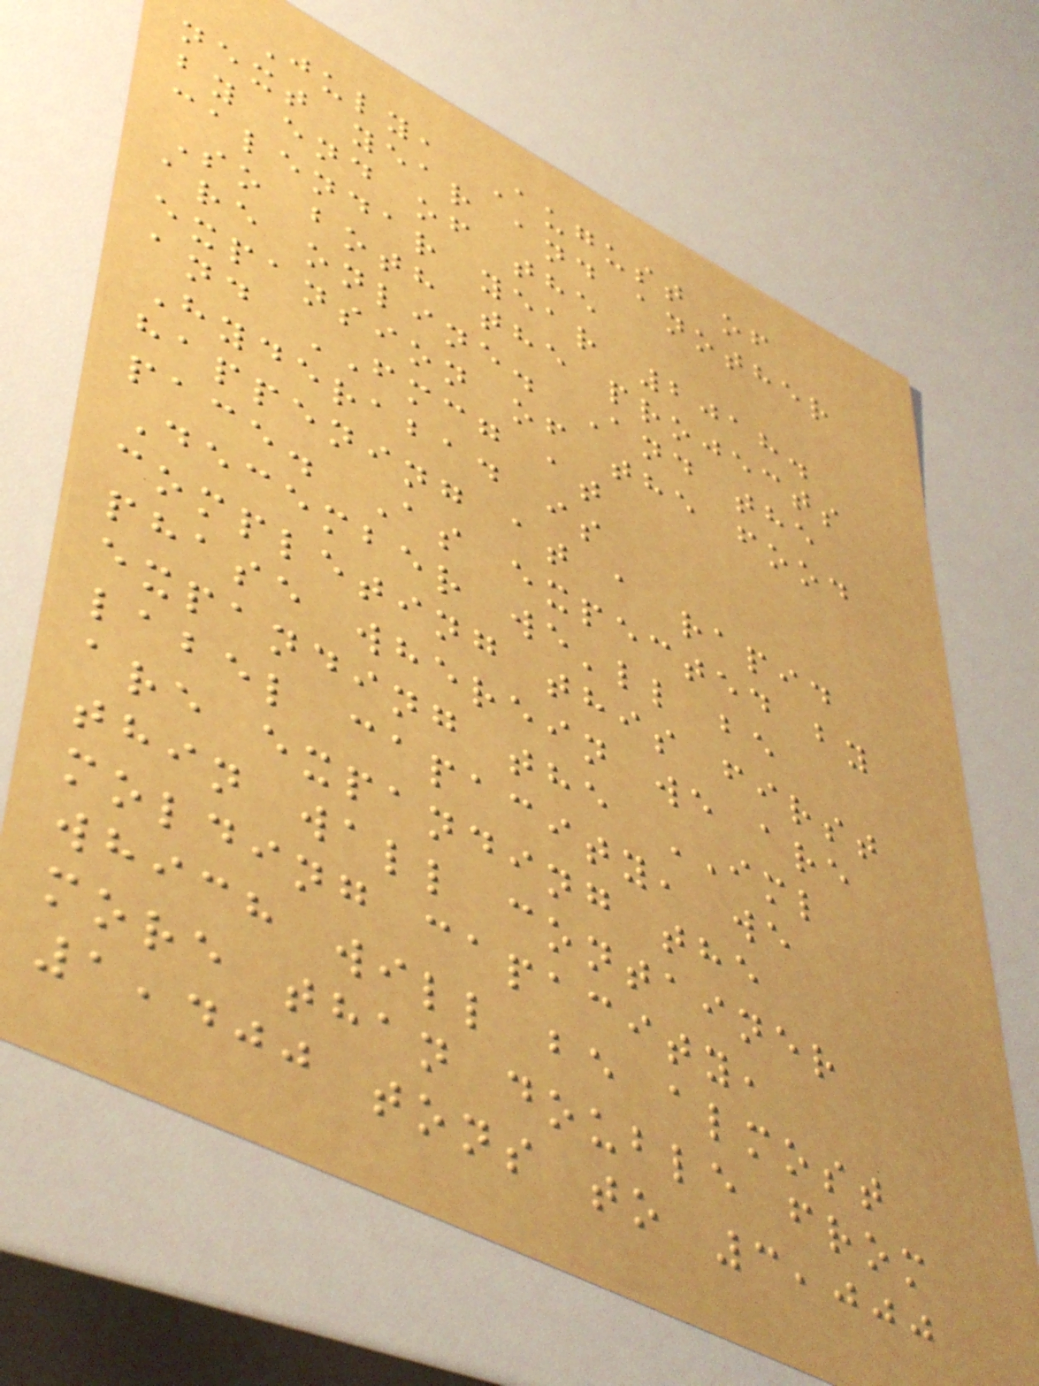July, August of
next year and another
by end of the
calendar year 2018.
So both the projects
are online. And the
expansion of the food
and FMCG at
Hyderabad is
happening at a rapid
pace. As expected by
December we'll be
completing this first
phase wherein we are
expanding the IML
label capacity, we
are expanding the
thin wall container
molding capacity,
which will be almost
more than double from
1,400 tons to 3,000
